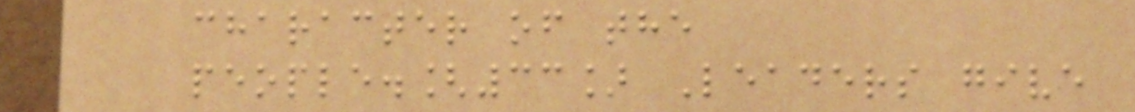character of the
people.[33] Leaders give
